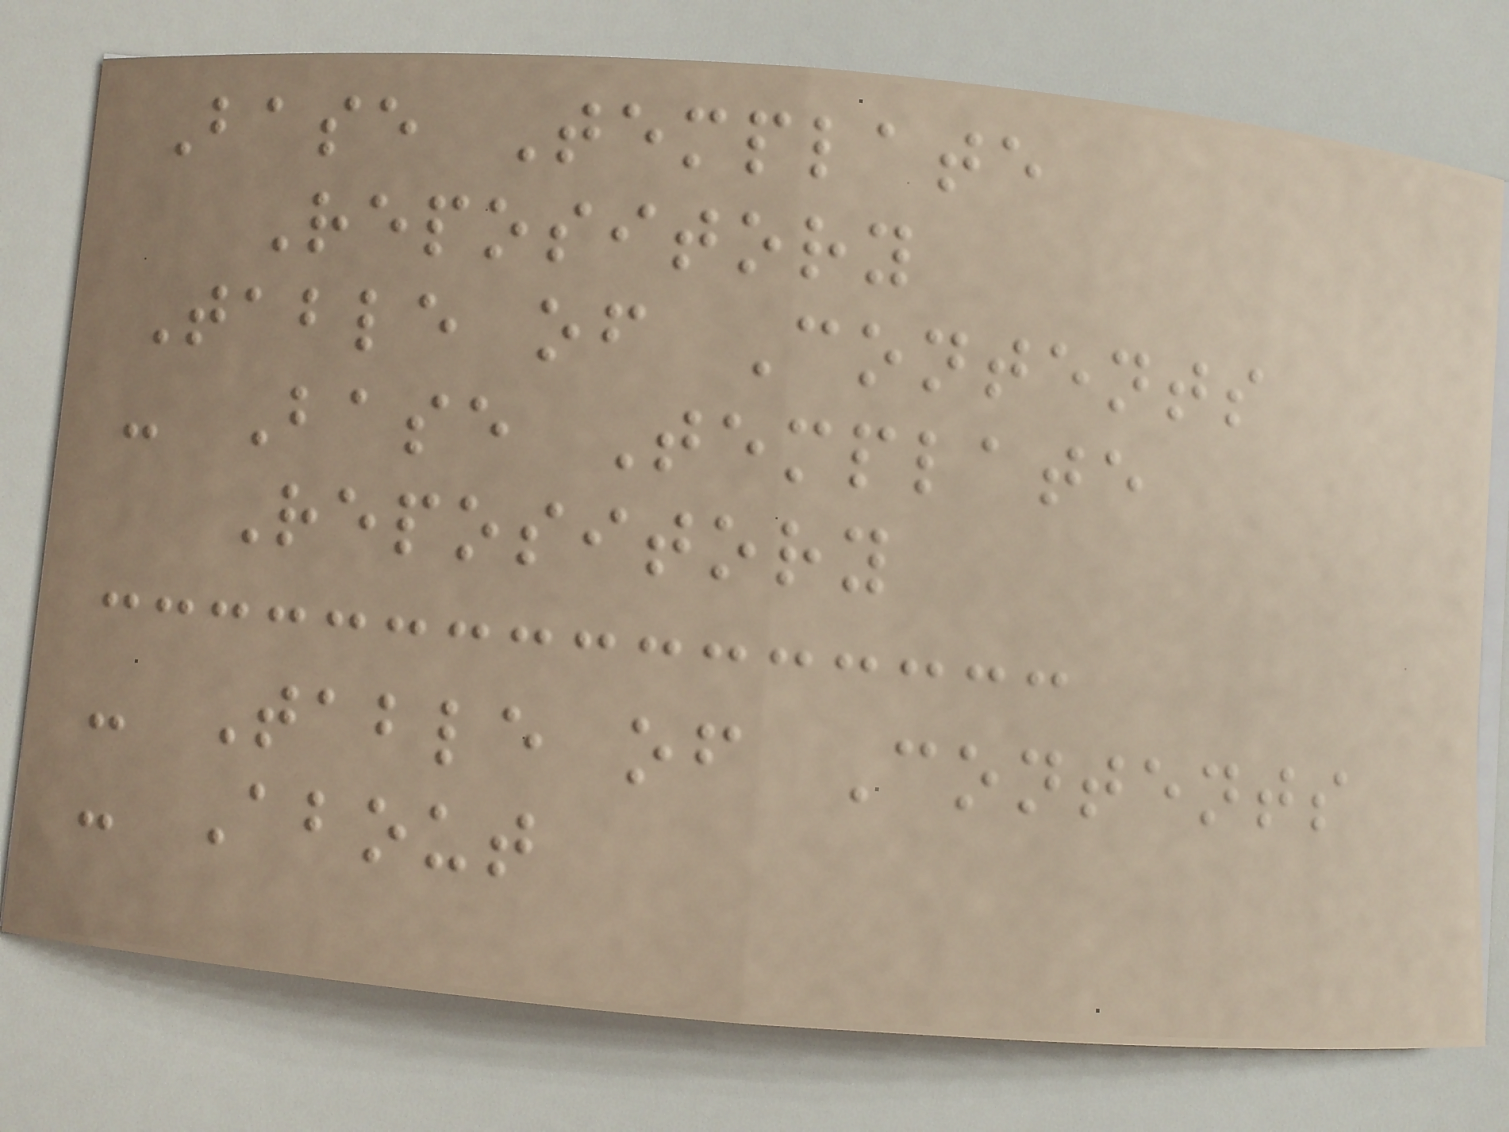Base Template
Repository
Table of Contents
- Base Template
Repository
- Table of Contents
- About
